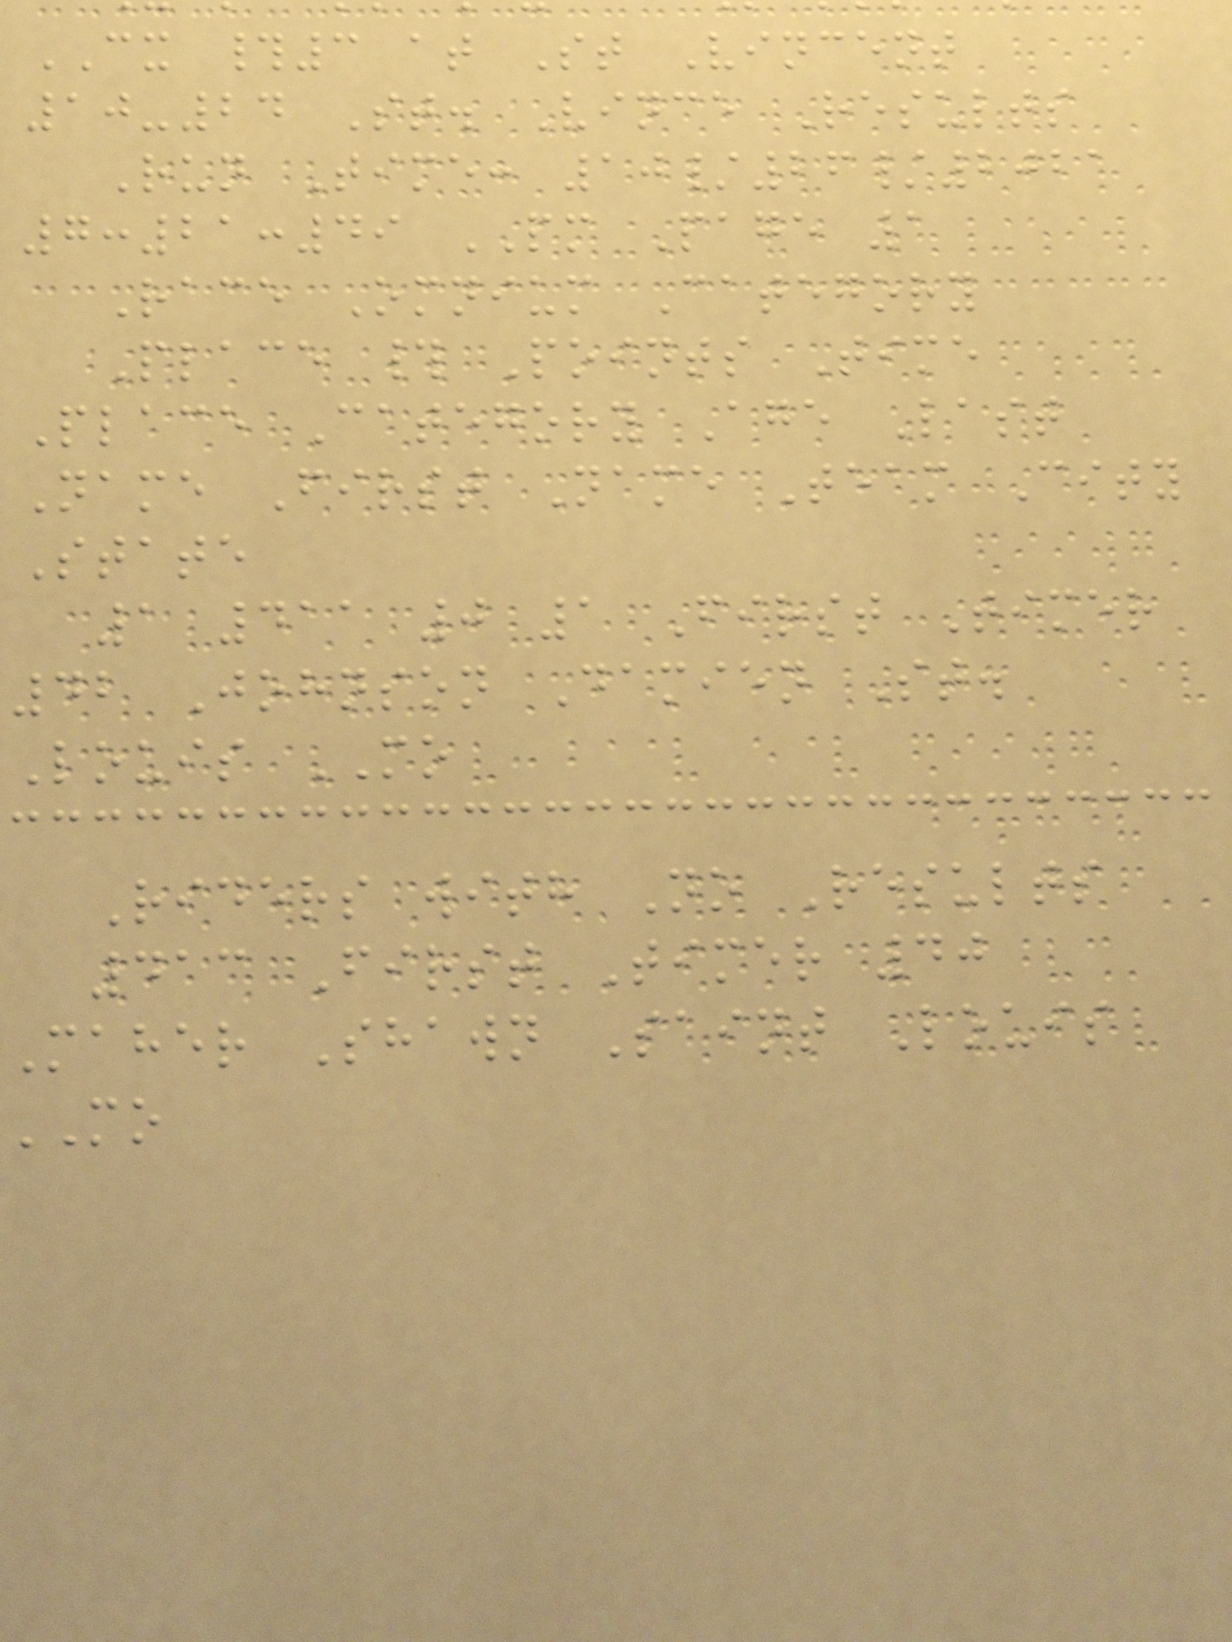CX #3 at St Vincent
10-24 St. Vince Results
Run Time: 10/26/2021
7:21:49 PM Page 1
Race Omnium Category
Place # Points Time
Place Category Age Last
Name First Name Team City
State
1 411 0 1 First Timer
42 Johnson Damien St.
Louis MO
Riders with No Results
413 First Timer 40
Maher Shawn Saint Louis
MO
